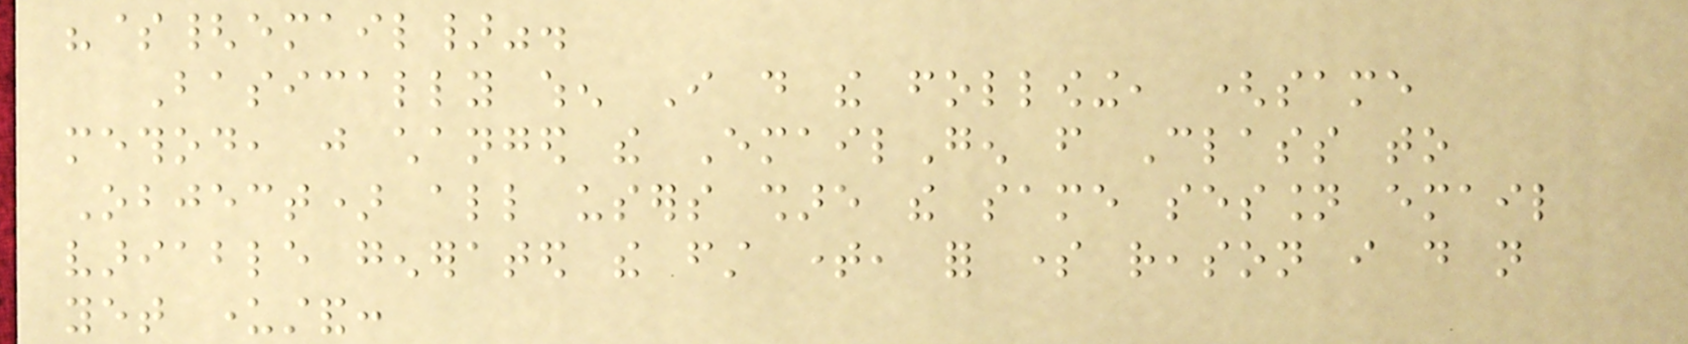"${email}".
Basically when I do the following, (same
method, just changed the EmailGen from Class to
Object) all users share the same session email
variable generated the first time, for some reason i do not
yet understand:
